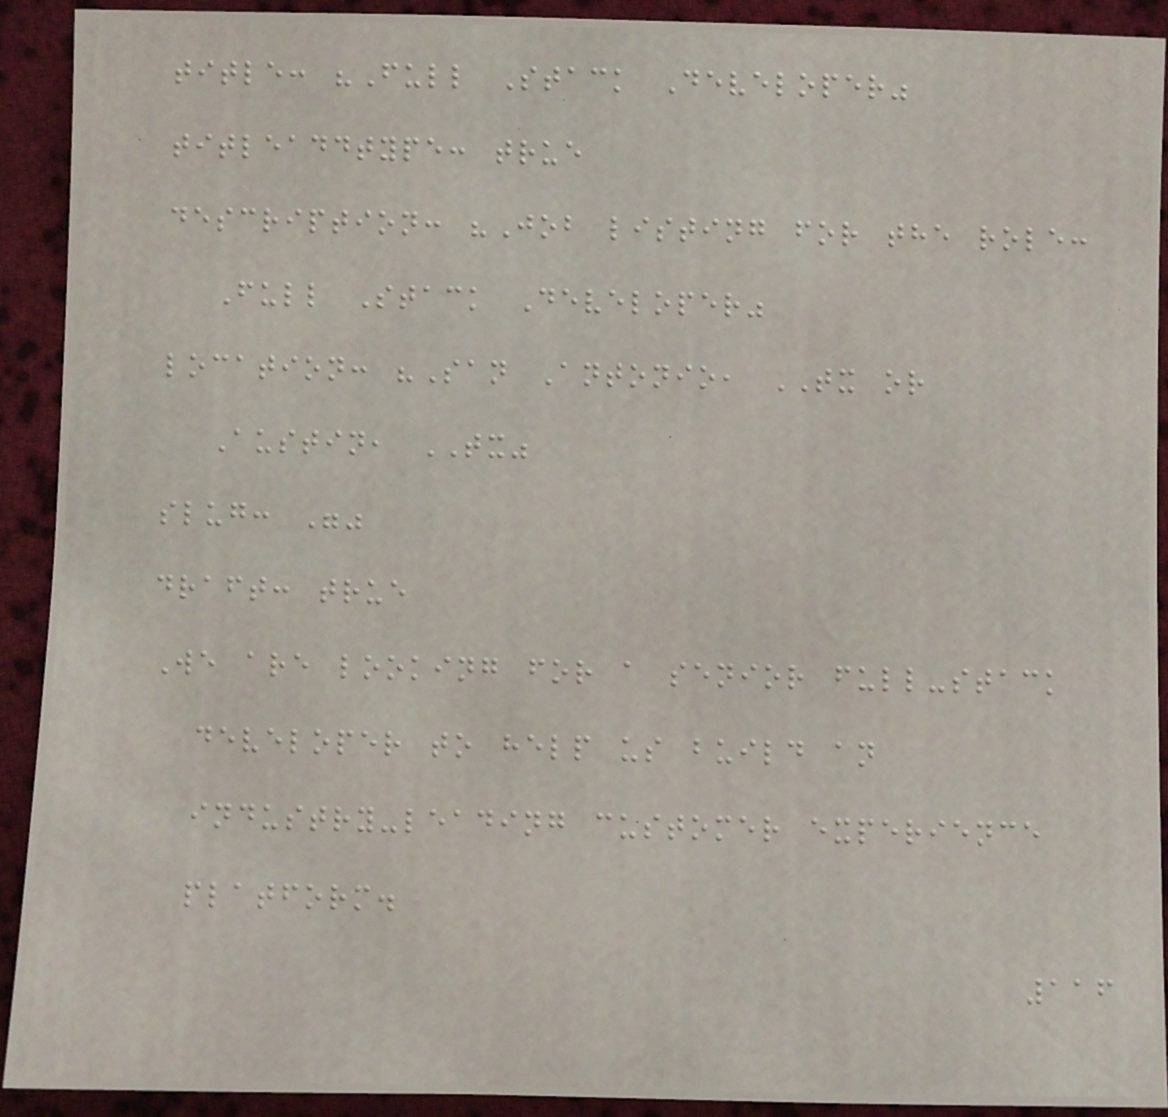title: "Full Stack Developer"
titleaddtype: true
description: "Job listing for the role:
Full Stack Developer"
location: "San Antonio, TX or
Austin, TX"
slug: ""
draft: true
We are looking for a senior full-stack
developer to help us build an
industry-leading customer experience
platform.
116
